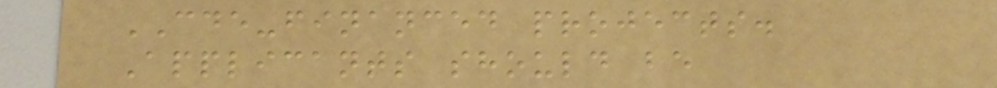CDE-financed projects.
Applicants should be
